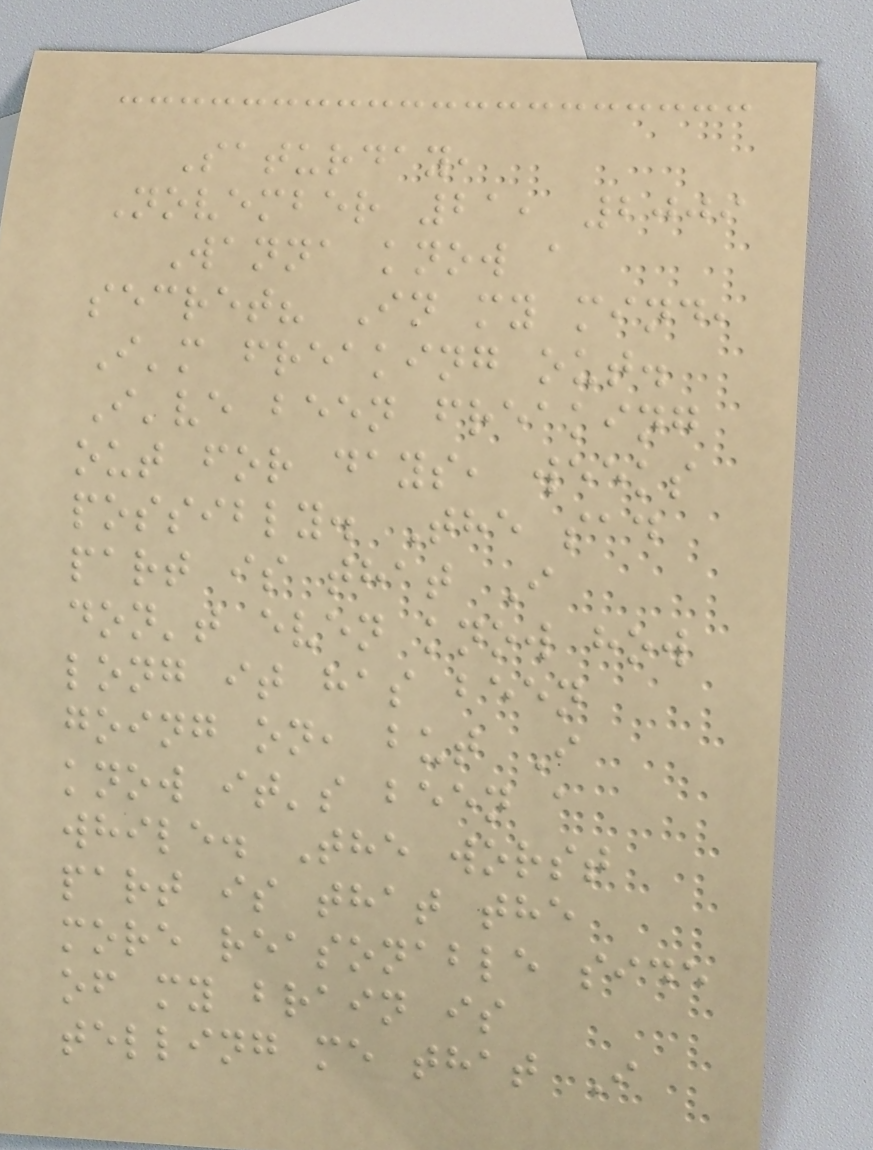Saturday,
November 21, 2009
Wanna know a
secret? In my mind,
I'm freaking out.
I've been freaking
out for days, weeks
possibly. The sad
part is that I
don't even know how
long it has been
going on, but I
know it's been a
while. The worst
part is that the
more reasonable side
of my brain is
telling me that I
